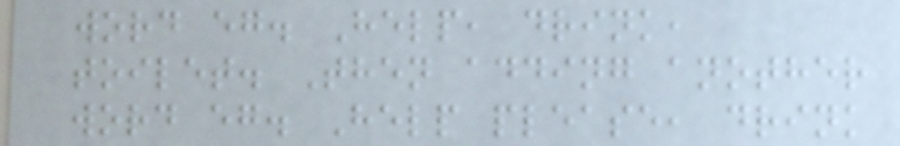word eg. Help, drink,
toilet. Then adding another
word eg. Help please, drink
